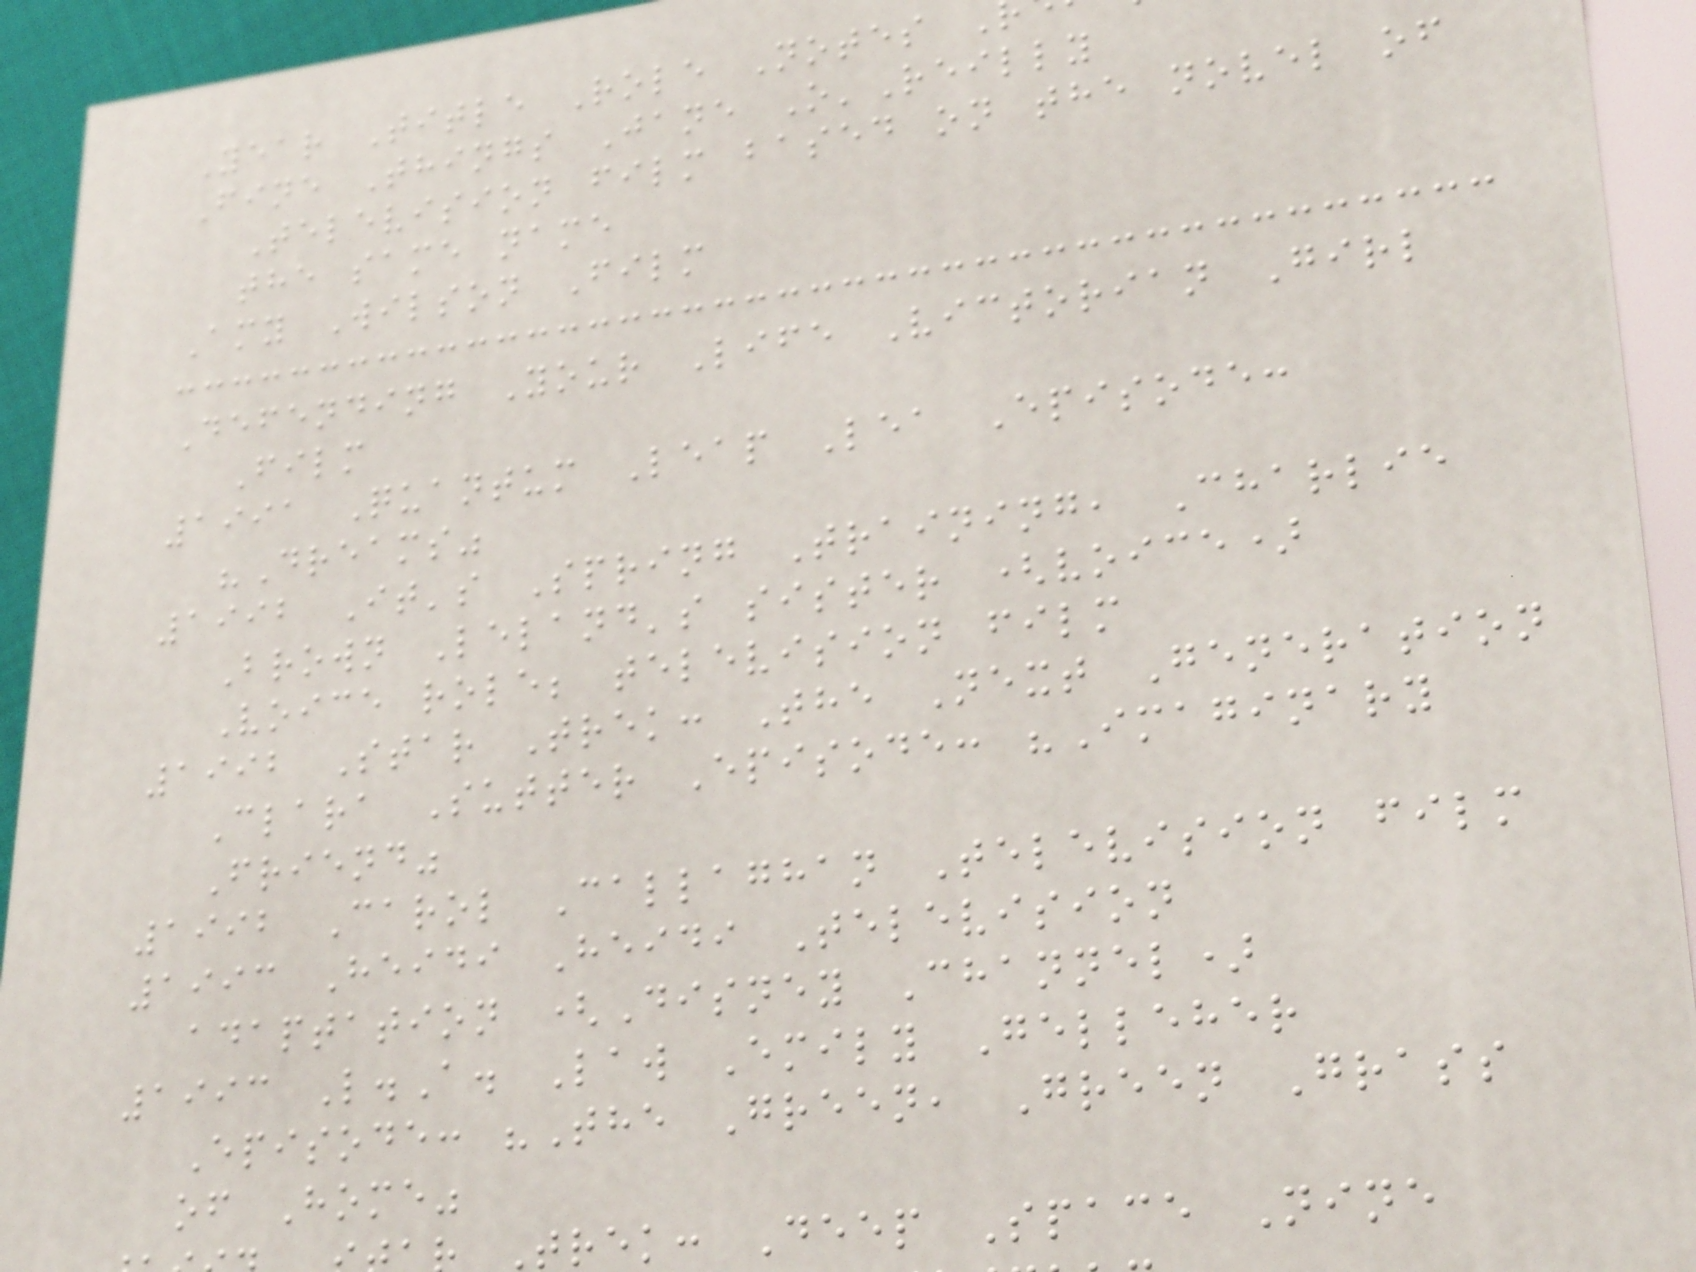Year Title Role Notes
Fine Things Jane O'Reilly
Television film based on the novel of
the same name
Amy Wilson Film
Defending Your Life Victorian Girl
Film
1991 Quantum Leap Lea Episode:
"Dreams"
1992 It's Spring Training, Charlie
Brown Leland's sister (voice)
Voice role; television film
1992 Star Trek: The Next Generation
Clara Sutter Episode: "Imaginary
Friend"
1992 Carol Callaghan Television film
1993 Heidi Heidi Television
adaptation (Disney Channel)
1993 L.A. Law Emily Gelleher
Episode: "The Green, Green Grass
of Home"
Trek: Deep Space Nine
